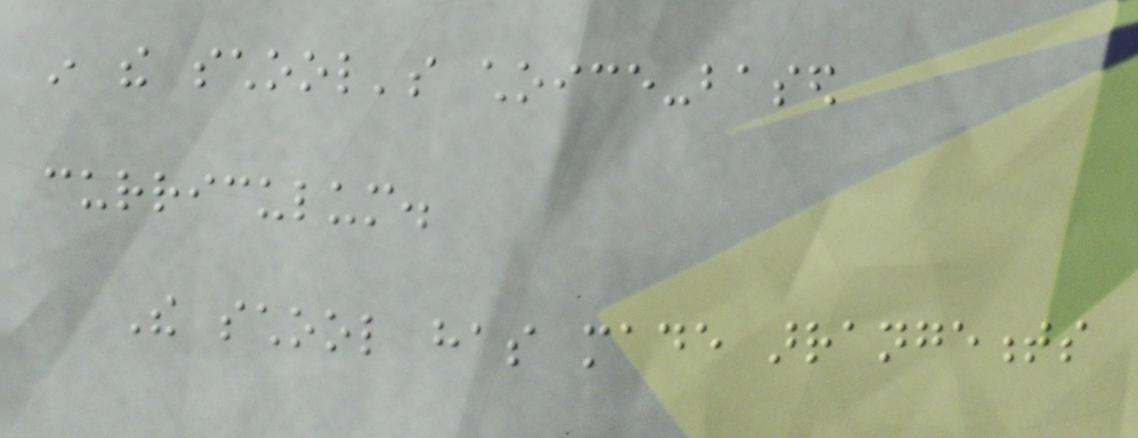in the school's choice-based
curriculum.
The school has made arrangements
